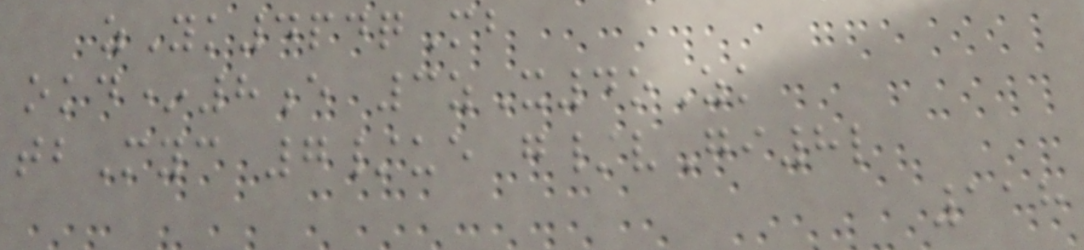zYk4pdqMb
okd*8e 3zX4oZk
tbMyc 7/ue g/vGi8l
118
